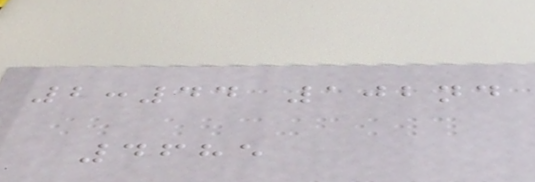2:44 102nd
4685
